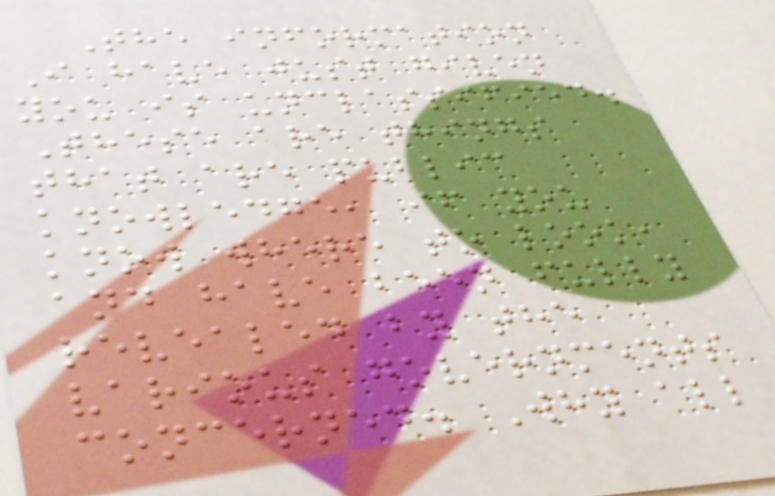The information
I have just given
you is unclassified.
These are things
that are public
knowledge, if you
know where to look,
and have been fully
revealed by the
various governments
concerned. Why all
